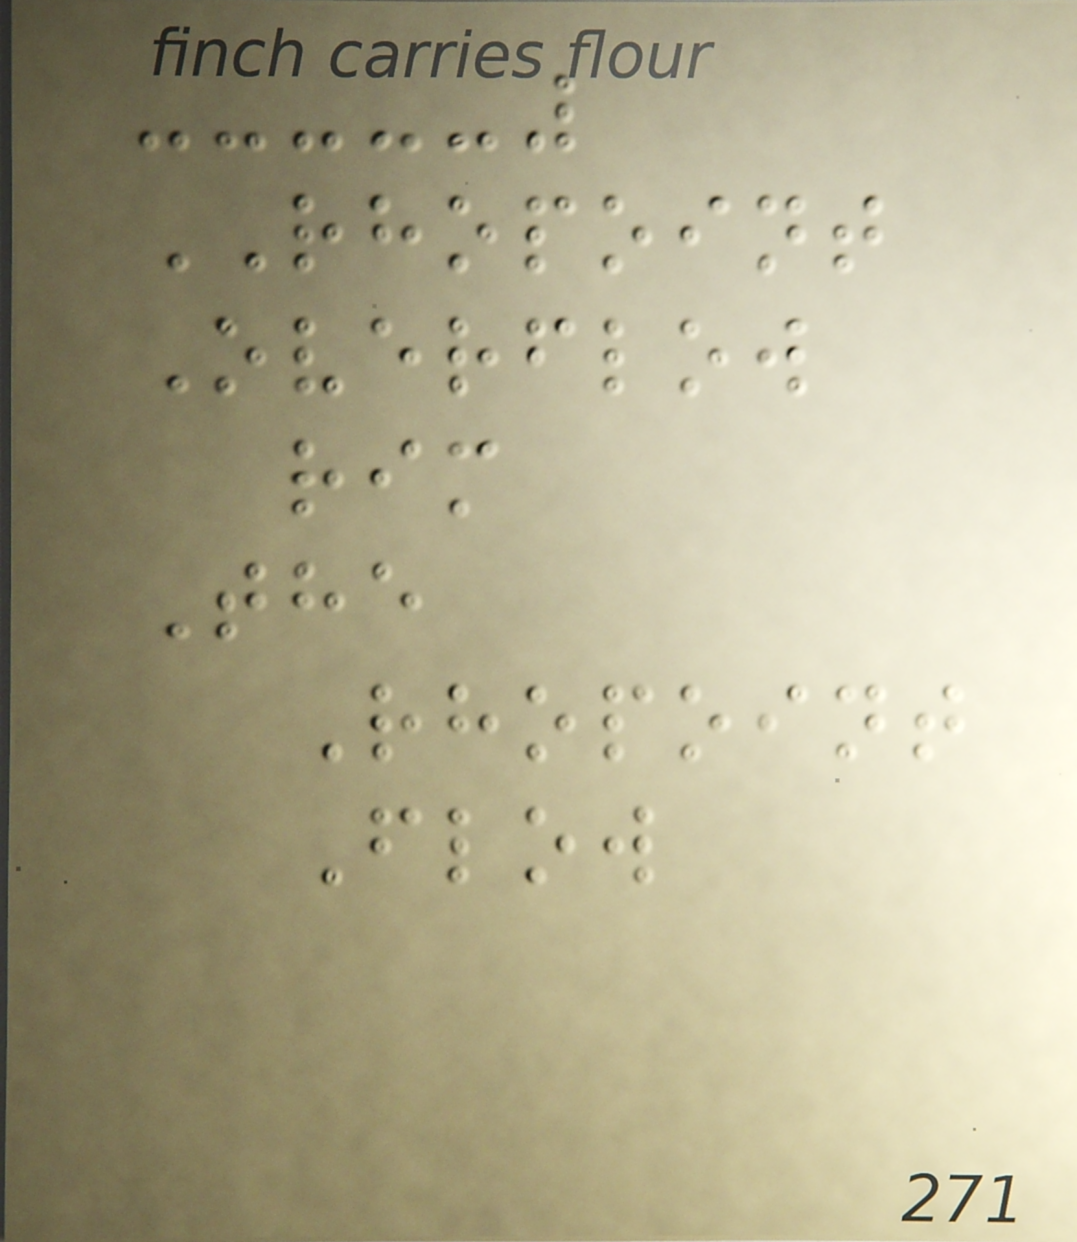RHOPOINT
Overflow
rim
The
Rhopoint
Flow
